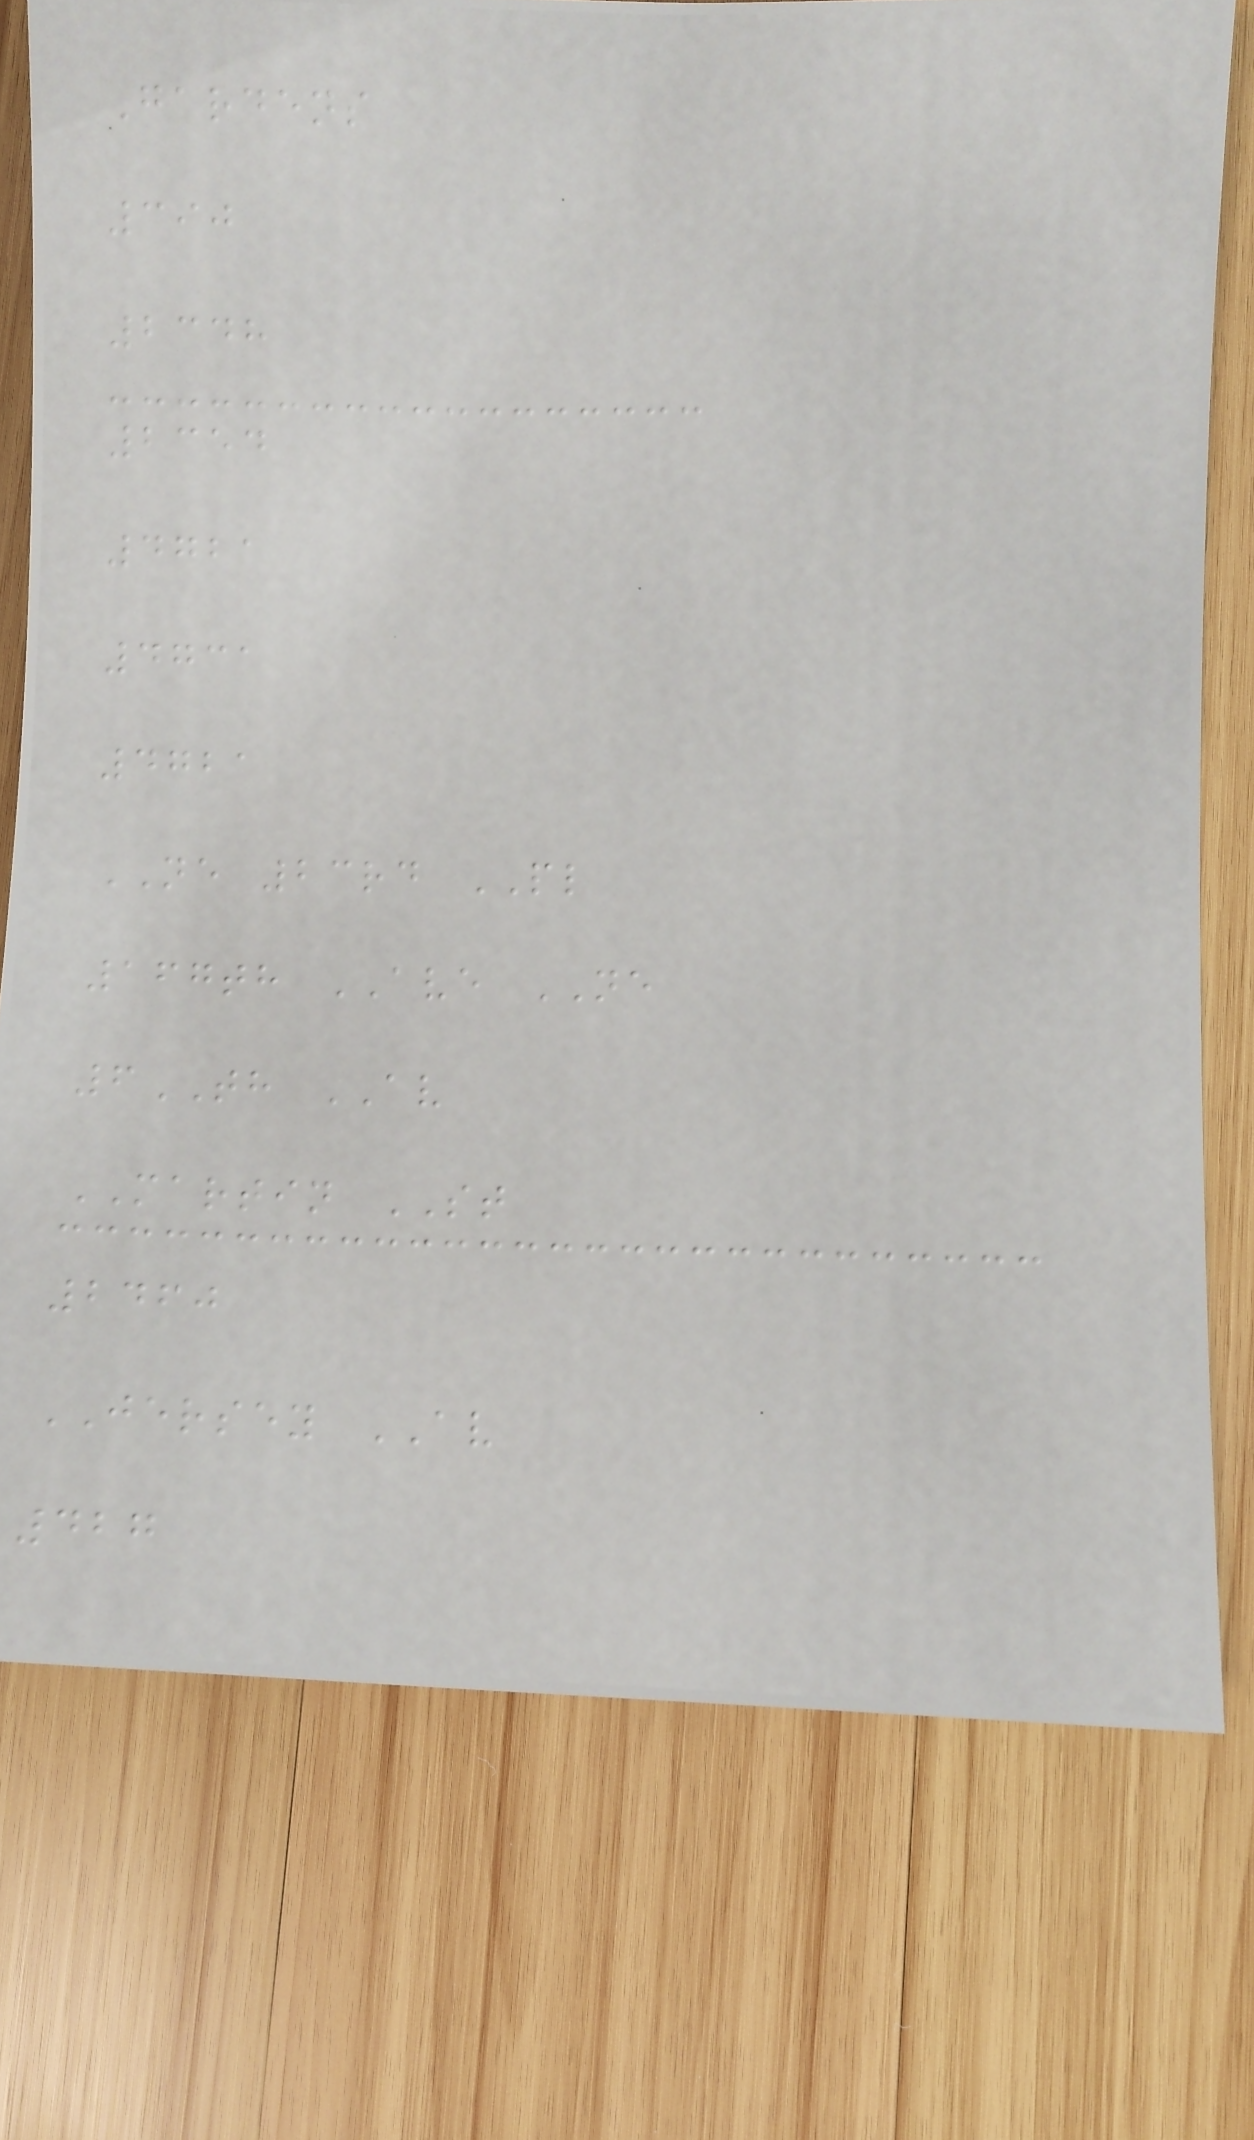Gardens
390
2348
2354
4721
4731
4721
NE 23rd PL
167th AVE NE
6TH AV
MARTIN ST
2460
JERSEY AV
427
